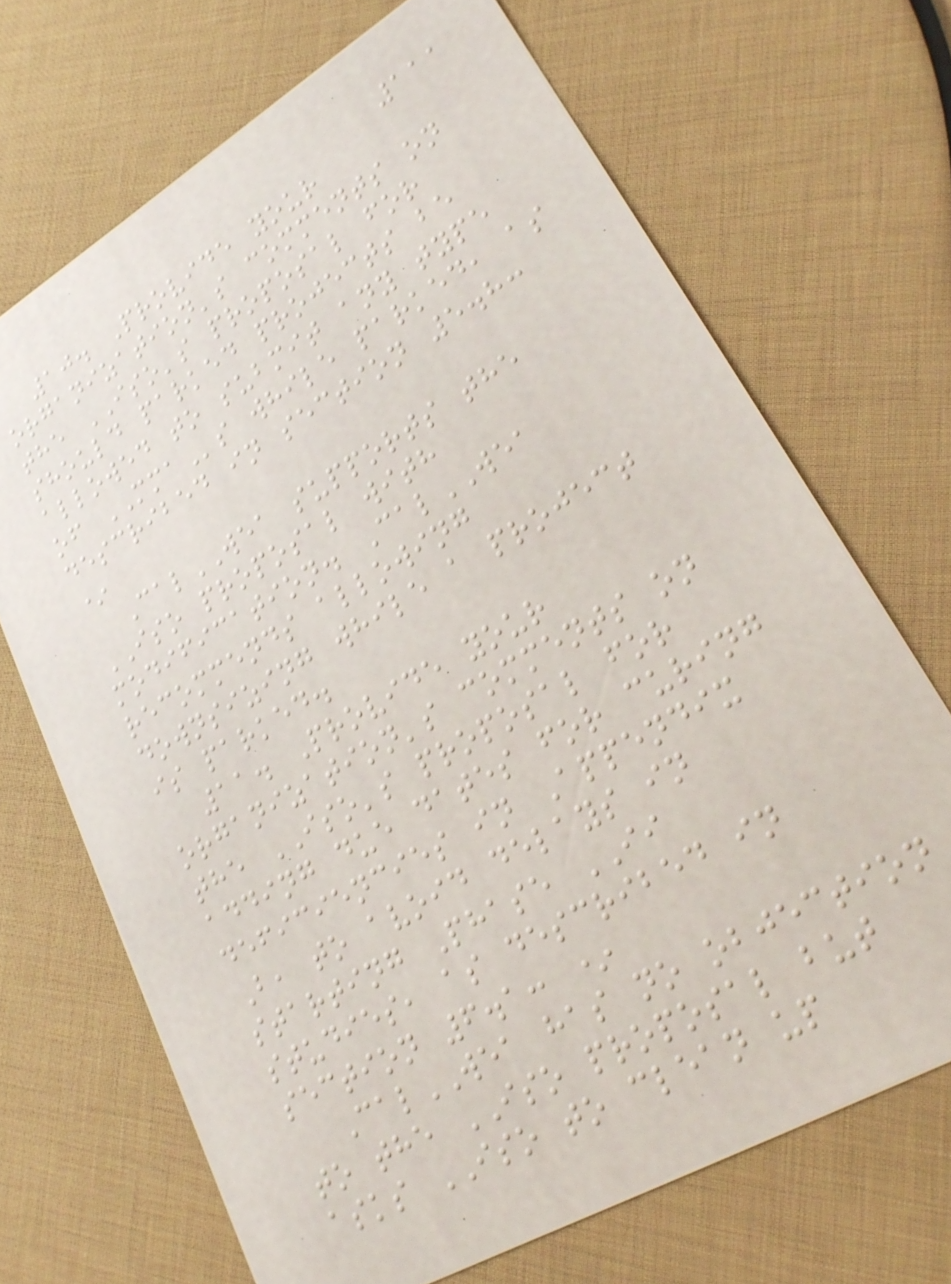111
10. Provide your
organization's comments on
the ISO's proposal for
should parked projects be
allowed to submit any type
of MMAs while parked, as
described in section 5.8:
*
CalWEA supports the
ISO proposal with
modification. CalWEA
recommends allowing
downsizing while a project
is parked.
11. Provide your
organization's comments on
the ISO's proposal for
adding due dates for curing
deficiencies in Appendix
B, to avoid delays in
starting Phase II
studies, as described in
section 6.1: *
CalWEA has no objection
to the ISO proposal but
asks ISO to clean up
